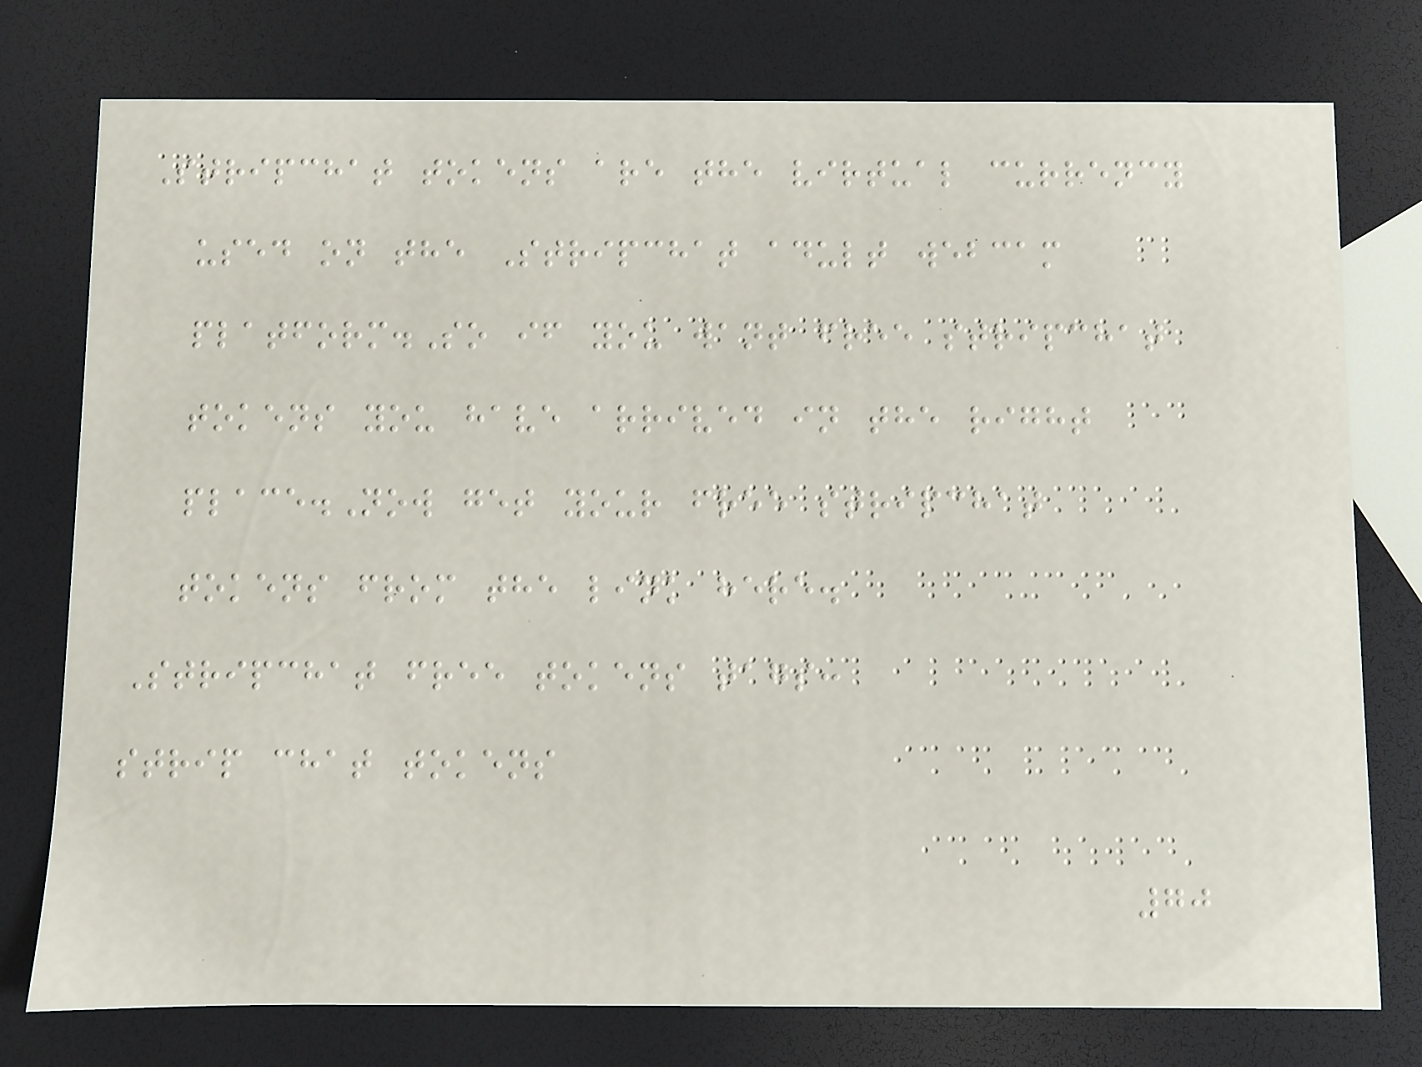Stripchat tokens are the virtual currency
used on the Stripchat adult webcam
platform.So if you want free stripchat
tokens you have arrived in the right
place.Now get your free stripchat
tokens from the link here.
Stripchat free tokens tags:
strip chat tokens
70
